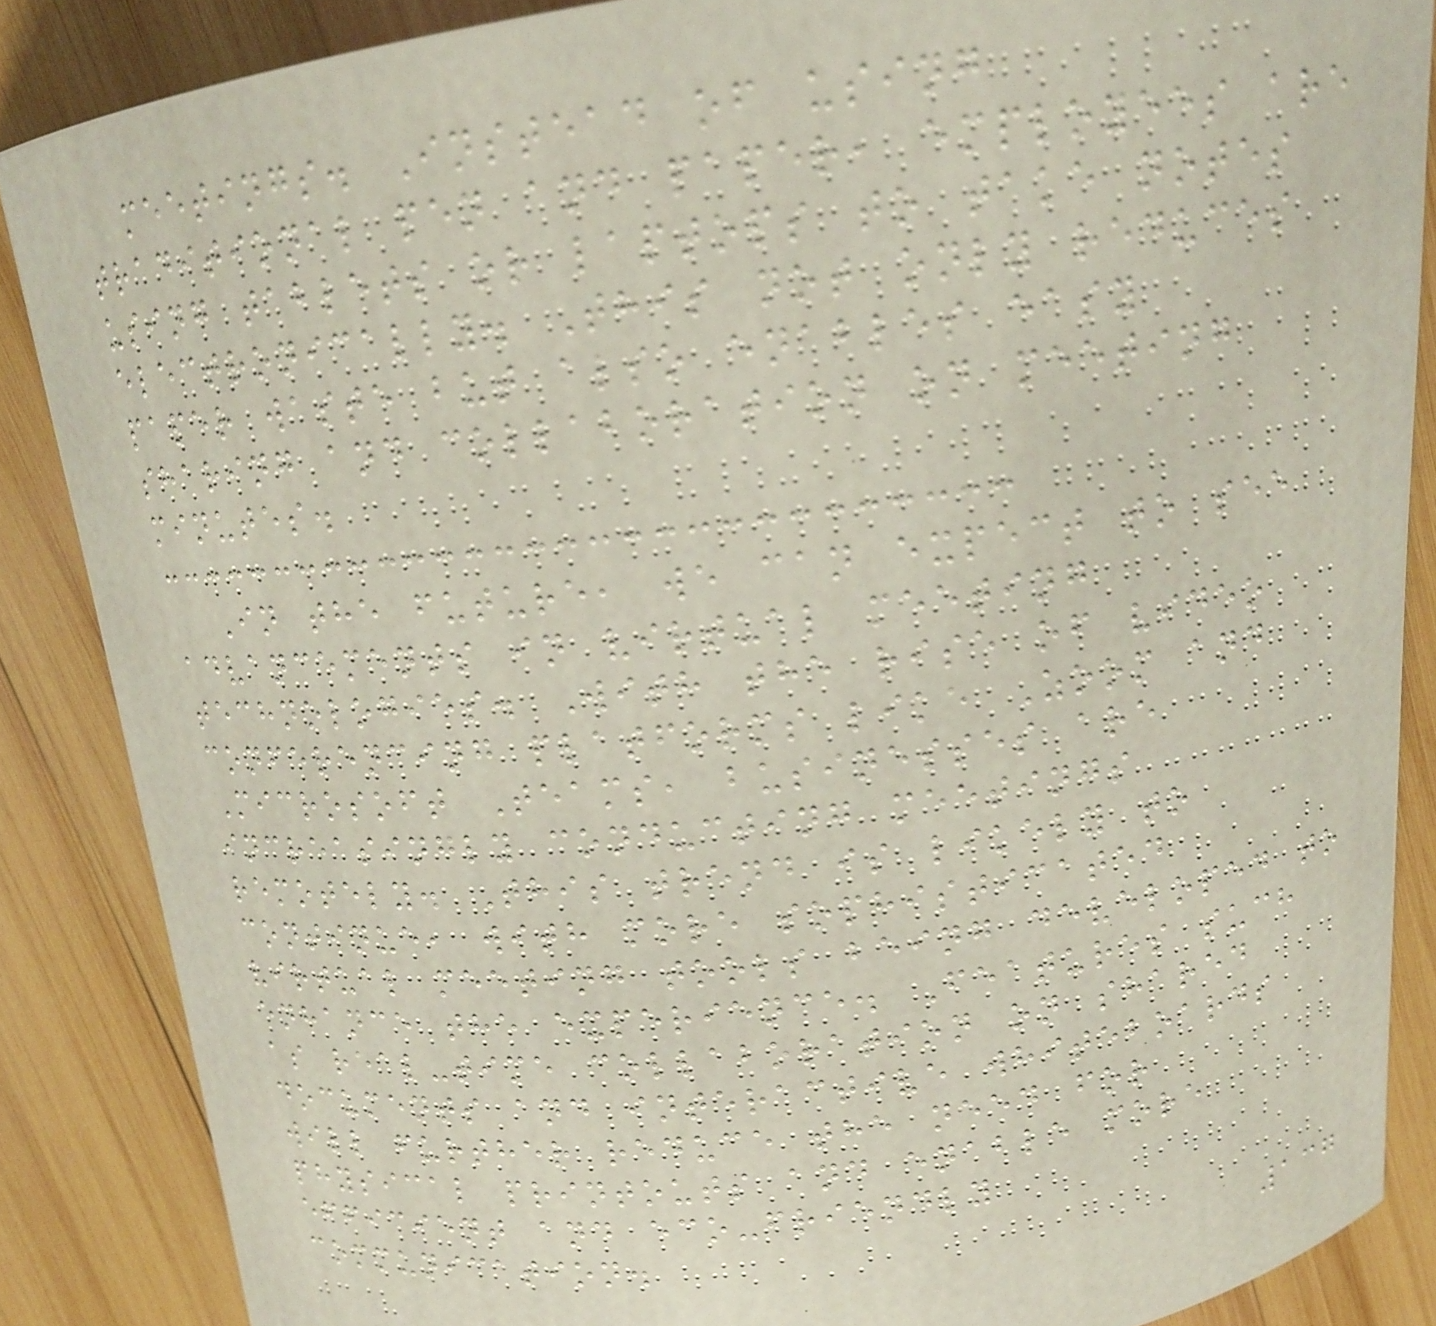meetings. Instead of using
traditional pen and paper, employees are
using tablets or laptops to take notes
electronically. This not only reduces
paper waste but also enables easy
sharing and collaboration on meeting
minutes.
In the future, we can expect to see
advancements in virtual meeting
technologies. With the rise of video
conferencing platforms like Zoom and
Microsoft Teams, businesses are
increasingly conducting meetings
remotely. This trend is likely to
continue, with more sophisticated
virtual meeting tools being developed to
enhance the experience. Features such
as real-time collaboration on shared
documents and interactive whiteboards
will further reduce the need for
physical printouts and enable more
efficient and eco-friendly
communication.
137
